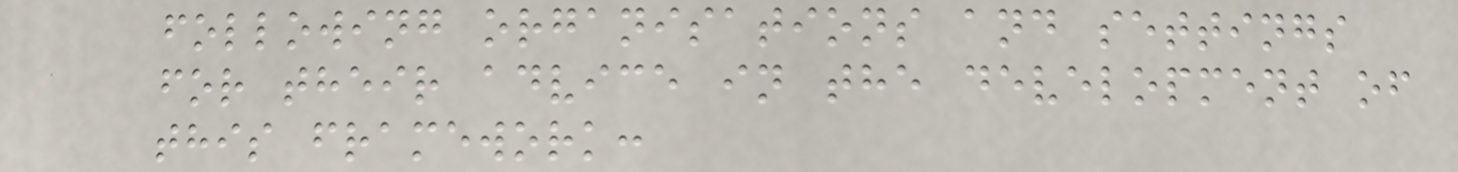following organisations and settings
for their advice in the development of
this framework:
